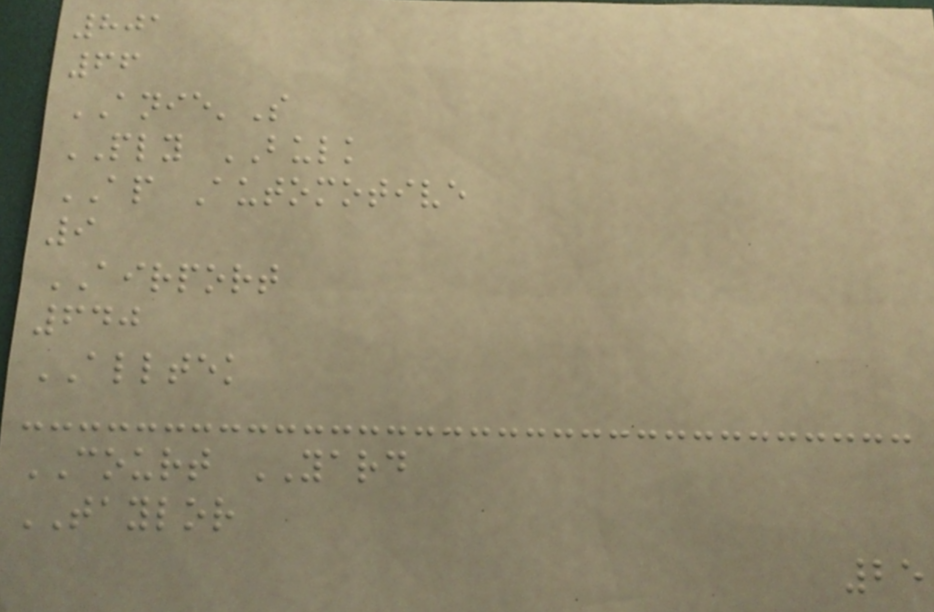801
66
ANIE'S
PLY BULK
AP Automotive
9
AIRPORT
640
ALLTEK
COURT YARD
TAYLOR
25
